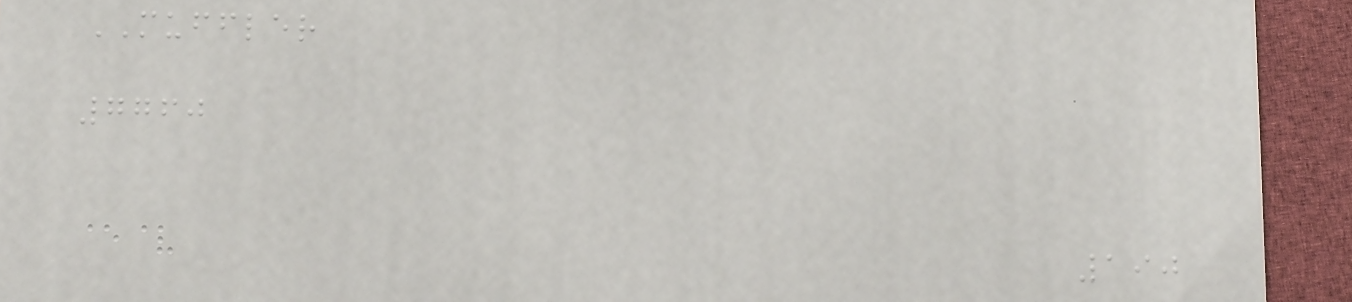MUFFLER
7760
190
